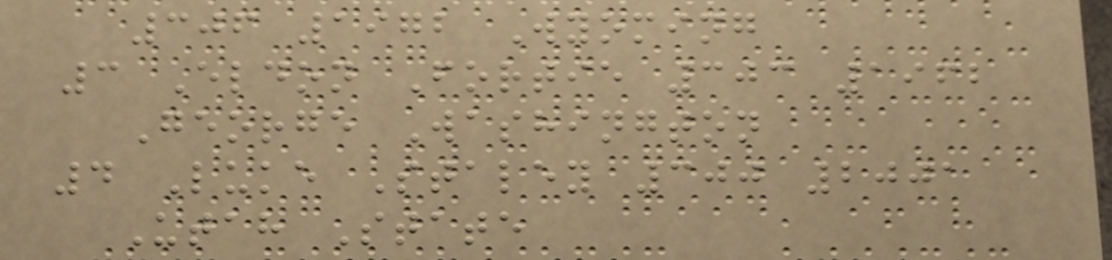306 1972 Wyoming
3 Eldon Fortie 303 1962
George Washington
4 Luke Staley 300 2001
Utah State
